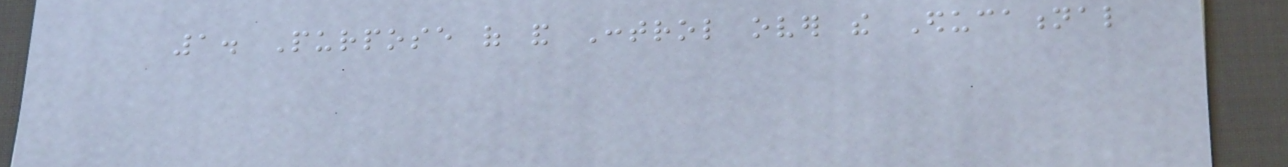1. Purpose of and Control over the Educational
